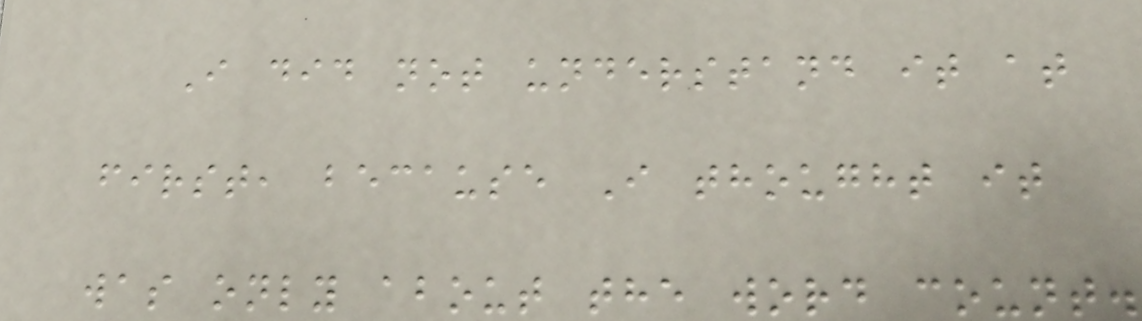I did not understand it at
first, because I thought it
was only about the word count.
